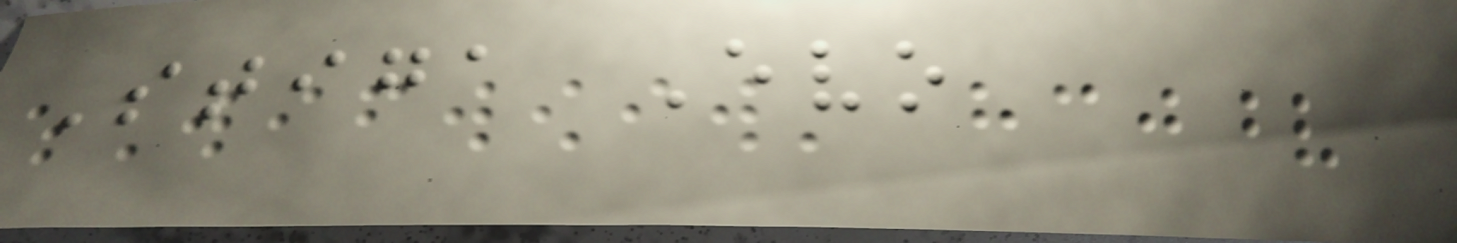Stiga Evo
